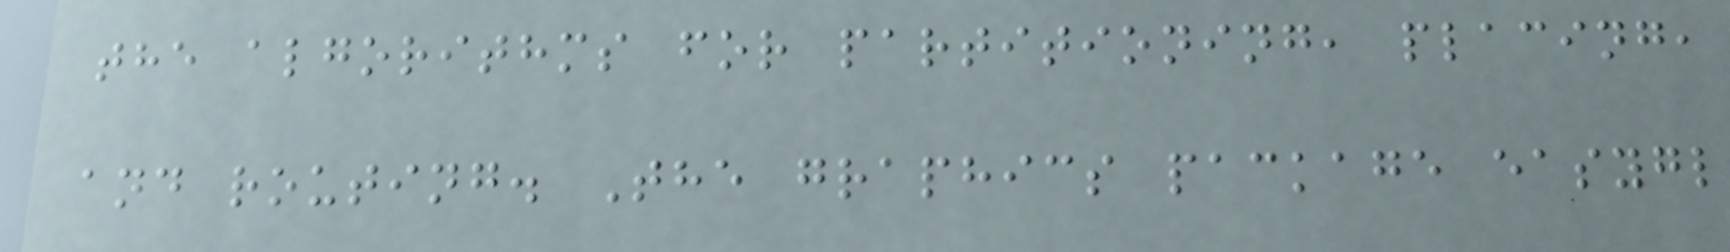the algorithms for partitioning, placing,
and routing. The graphics package easygl
